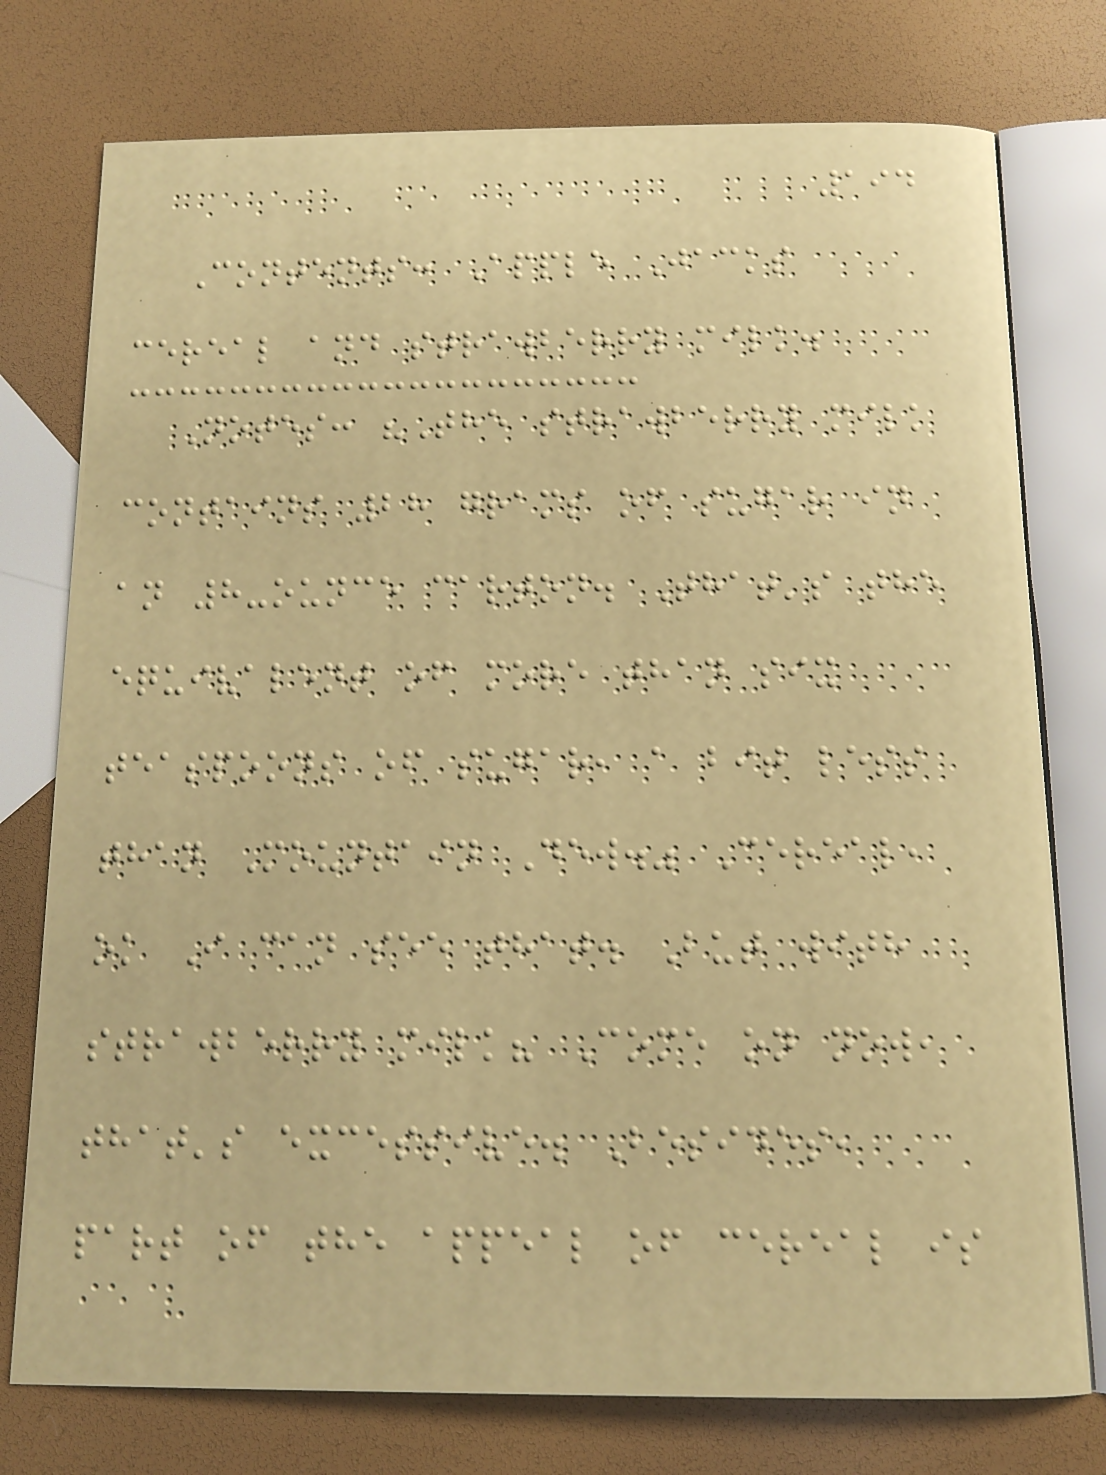194
Contents: Apple Jacks
cereal and strawberry milk.
Notes: "The strawberry milk
contains 28 grams of sugar in
an 8-ounce carton. That's the
equivalent of more than six
teaspoons of sugar, a bit less
than Mountain Dew." Cereal,
ok I can see that. But with
strawberry milk? Come on now,
that's excessive. Besides,
part of the appeal of cereal is
